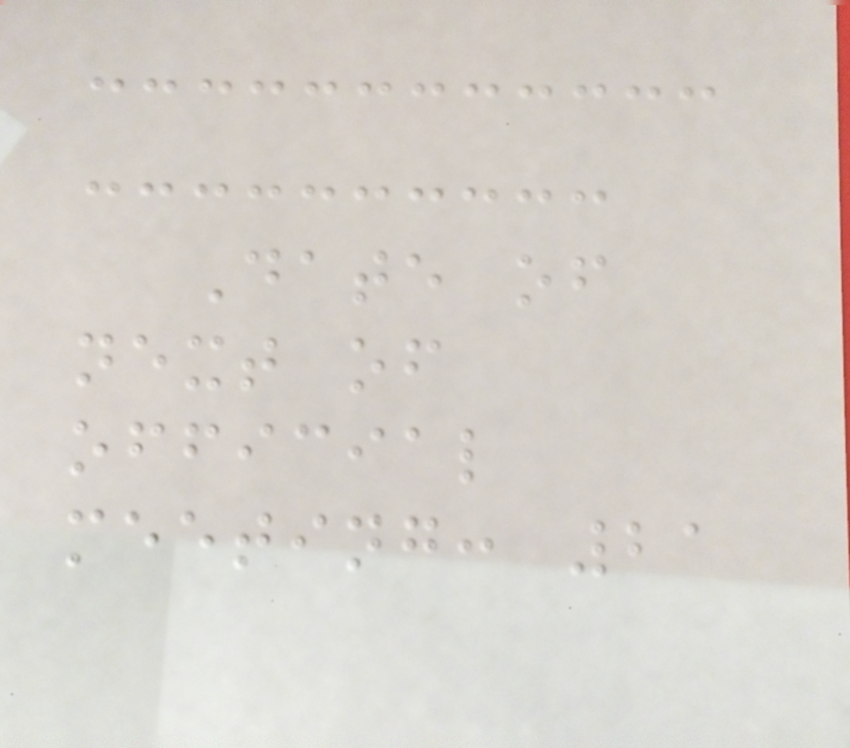Date of
next of
official
meeting: 21
